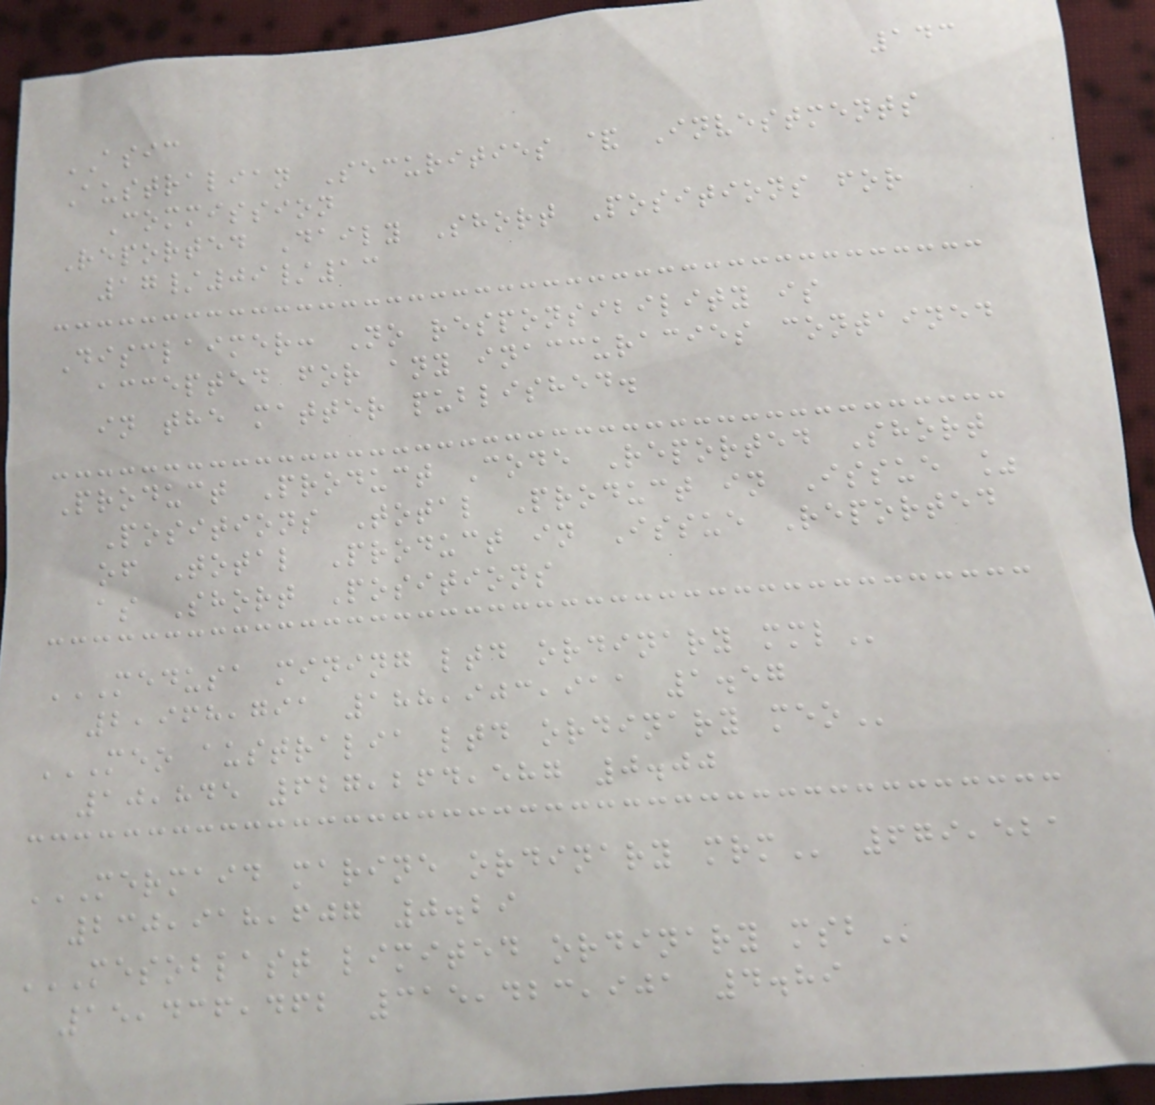143
ASIC
Australian Securities & Investments
Commission
Reported Daily Short Positions for
17/09/13
Disclaimer: No responsibility is
accepted for any inaccuracies contained
in the matter published.
Product Product Code Reported Short
Positions Total Product in Issue %
of Total Product in Issue Reported
as Short Positions
MEDUSA MINING LTD ORDINARY MML
2,968,791 188,903,911 1.57
MEO AUSTRALIA LTD ORDINARY MEO
10,845 627,264,587 0.00
MERMAID MARINE ORDINARY MRM 679,521
230,918,607 0.29
MESOBLAST LIMITED ORDINARY MSB
15,436,462 315,423,901 4.89
